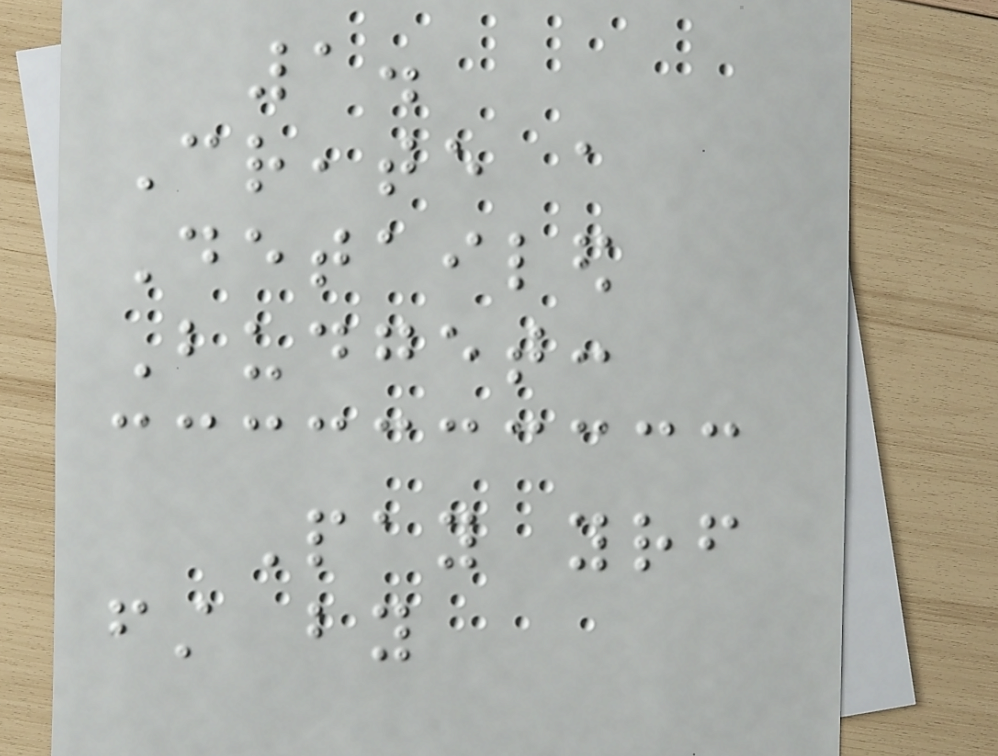1.
Create a
Detailed
Budget:
Pay yourself
first by
